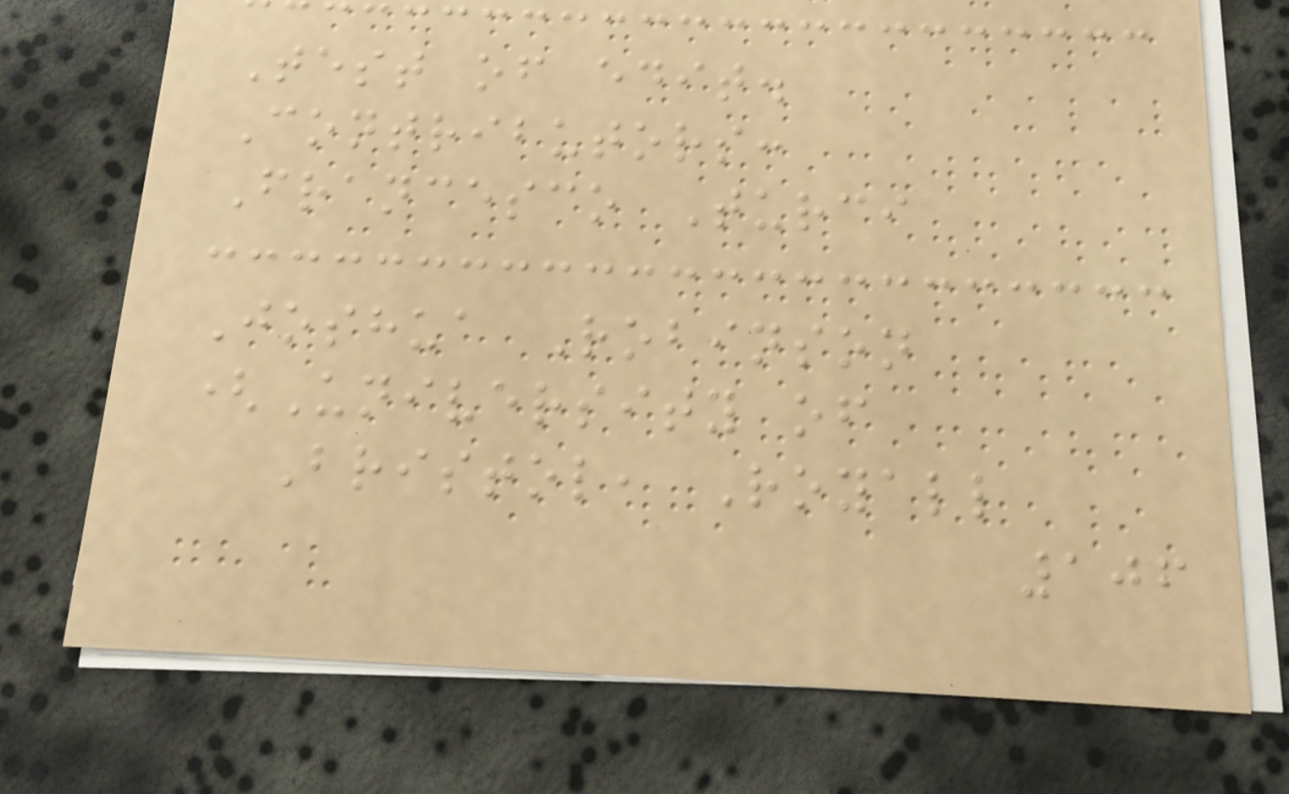Test of edit.
Contributors:
Francesco Turci
Joshua Robinson
(University of
Bristol, Royall
106
